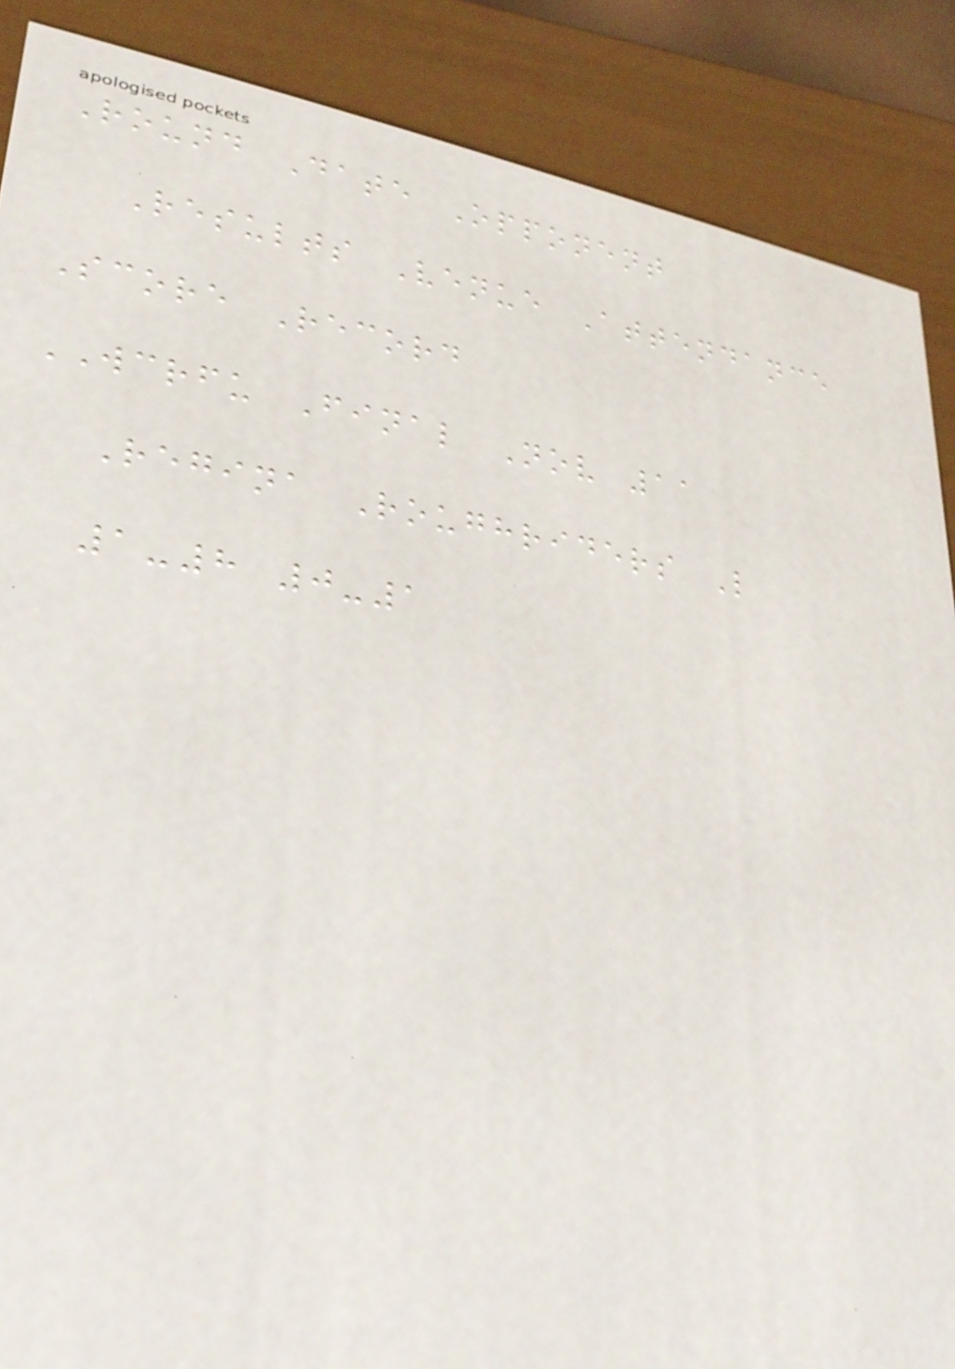Round Date Opponent
Results Venue Attendance
Score Record
WCRFU Final Nov 11
Regina Roughriders L
1-8 0-1
